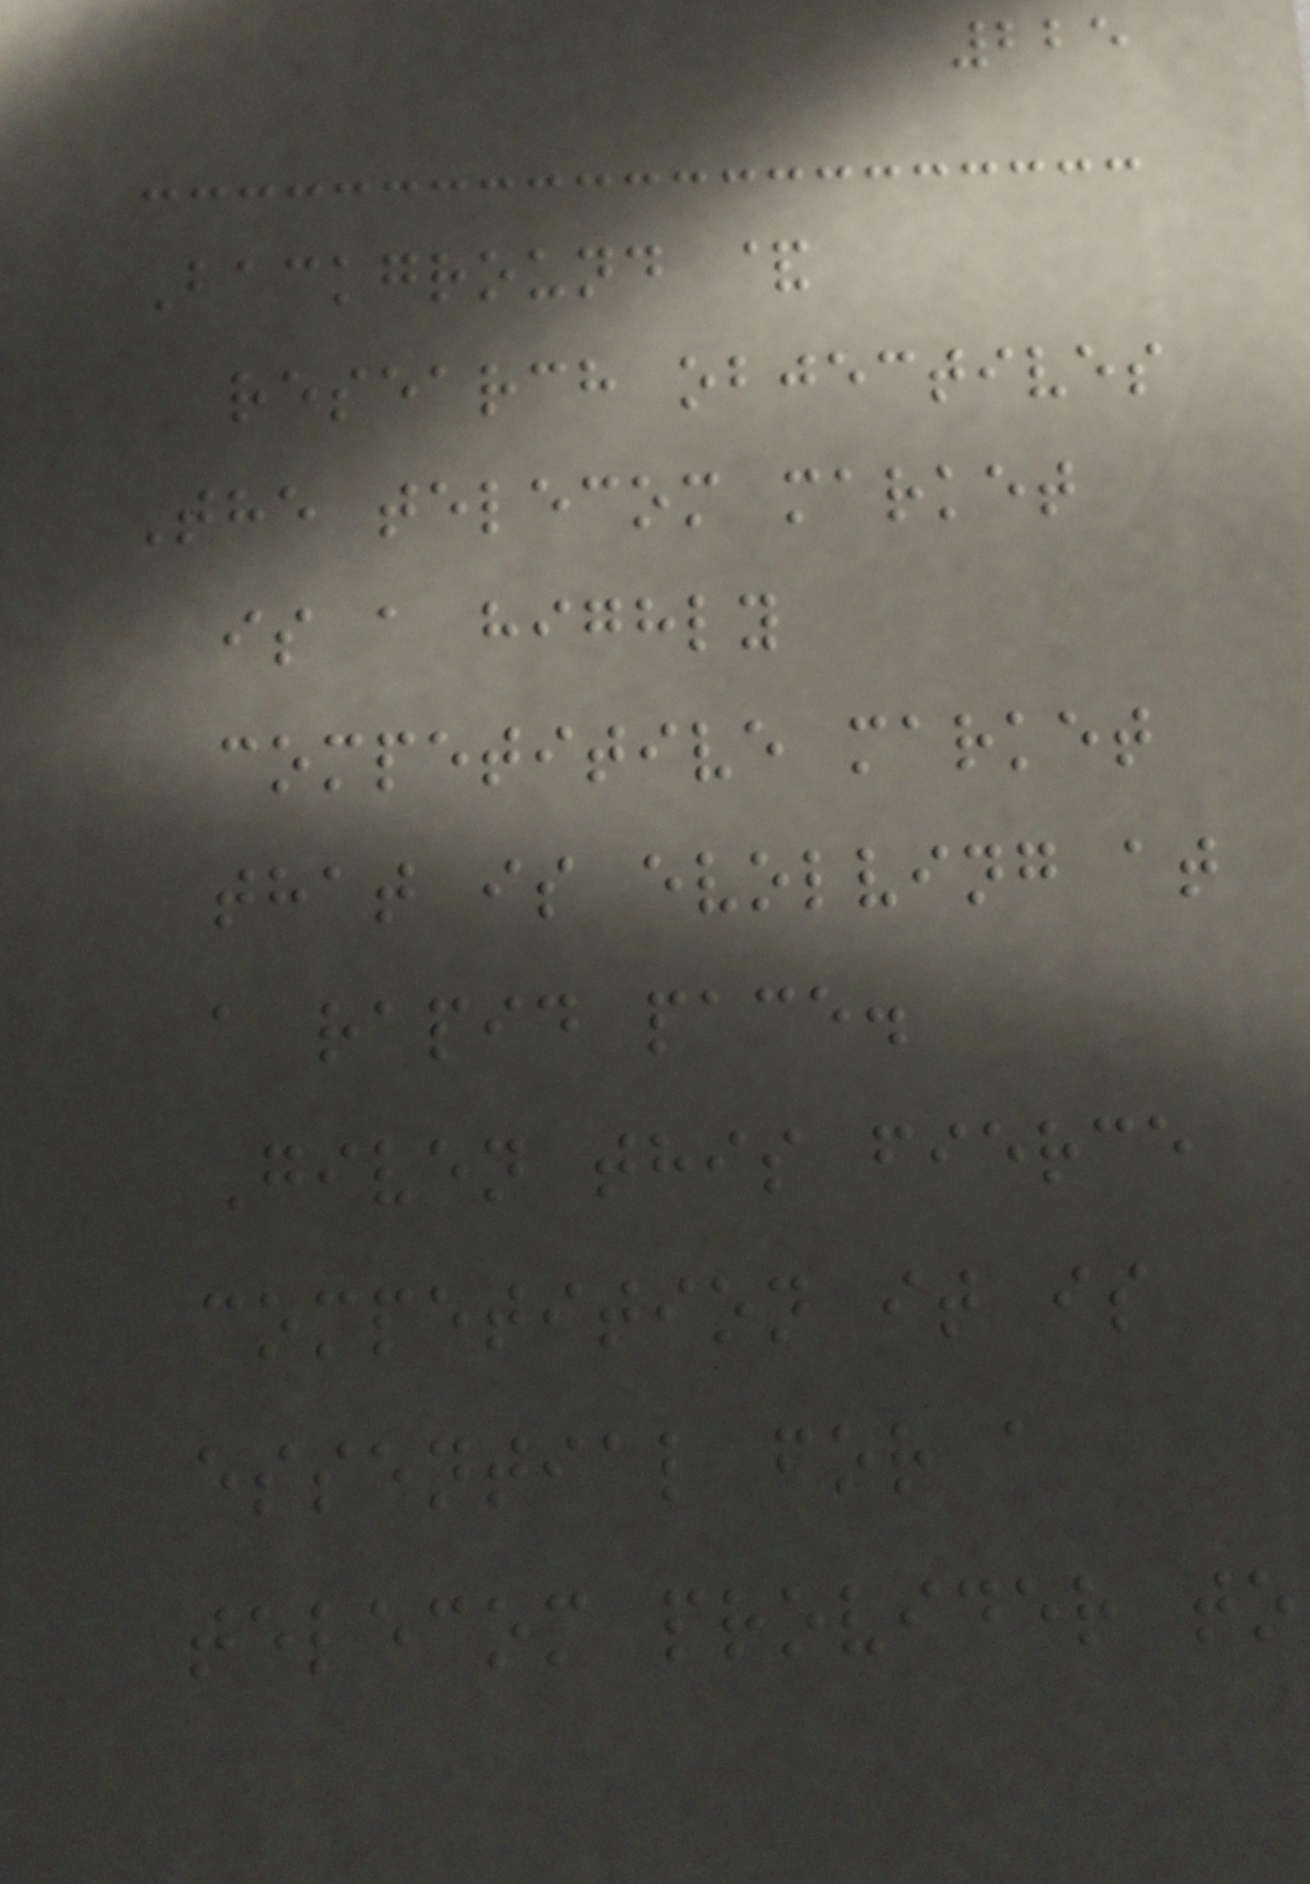225
Background &
research objectives
The telecom market
is a highly
competitive market
that is evolving at
a rapid pace.
Given this fierce
competition it is
essential for a
telecom provider to
